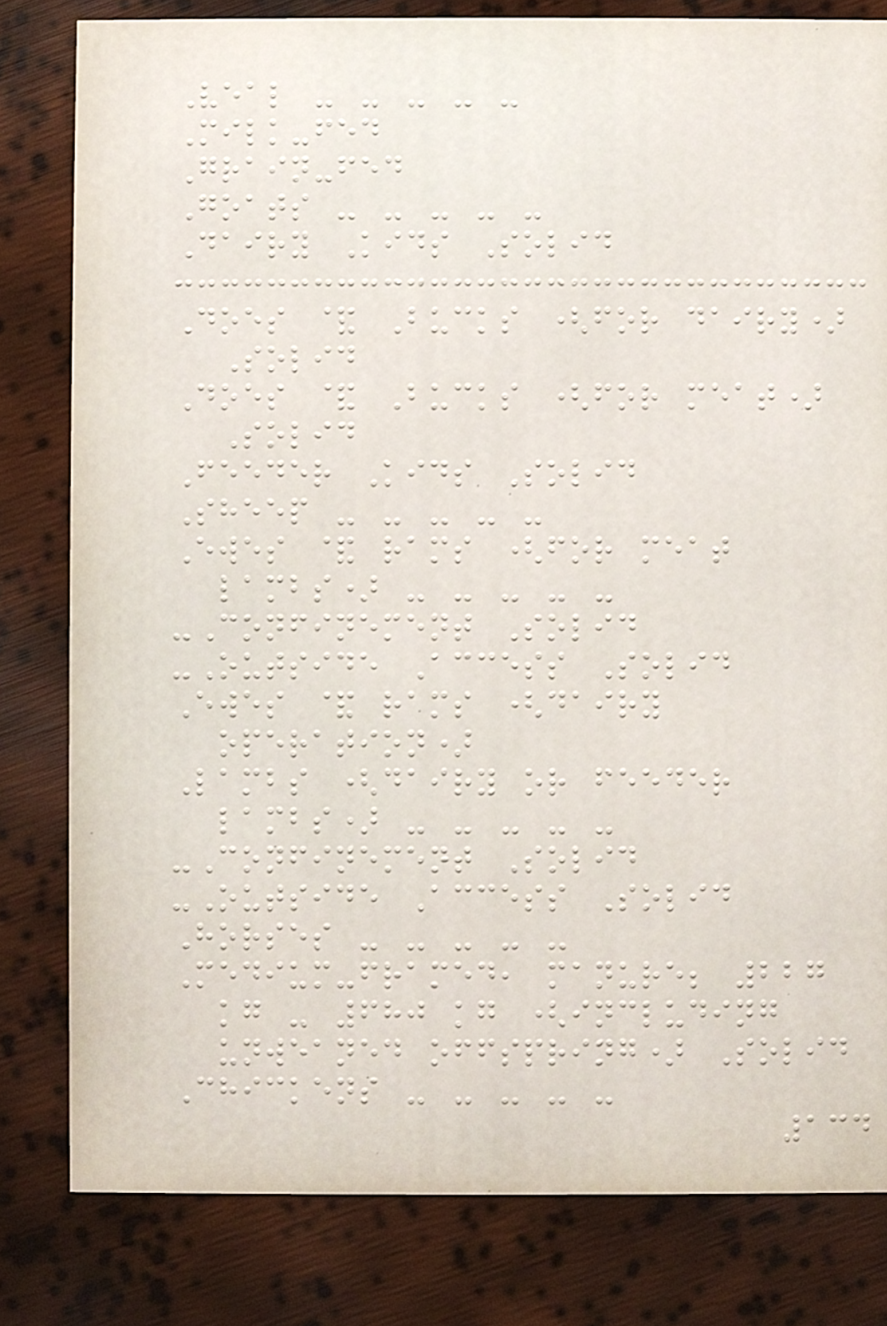Veal - - - - -
Milk-fed
Grain-fed
Goats - - - - -
Dairy Kids Solid
Does & Bucks (for dairy)
Solid
Does & Bucks (for meat)
Solid
Feeder Kids Solid
Sheep - - - - -
Ewes & rams (for meat
lambs) - - - - -
-Confinement Solid
-Outside Access Solid
Ewes & rams (dairy
operation)
Lambs (dairy or feeder
lambs) - - - - -
-Confinement Solid
-Outside Access Solid
Horses - - - - -
Medium-framed, manure; 227
kg - 680 kg (including
unweaned offspring) Solid
Chickens - - - - -
134
